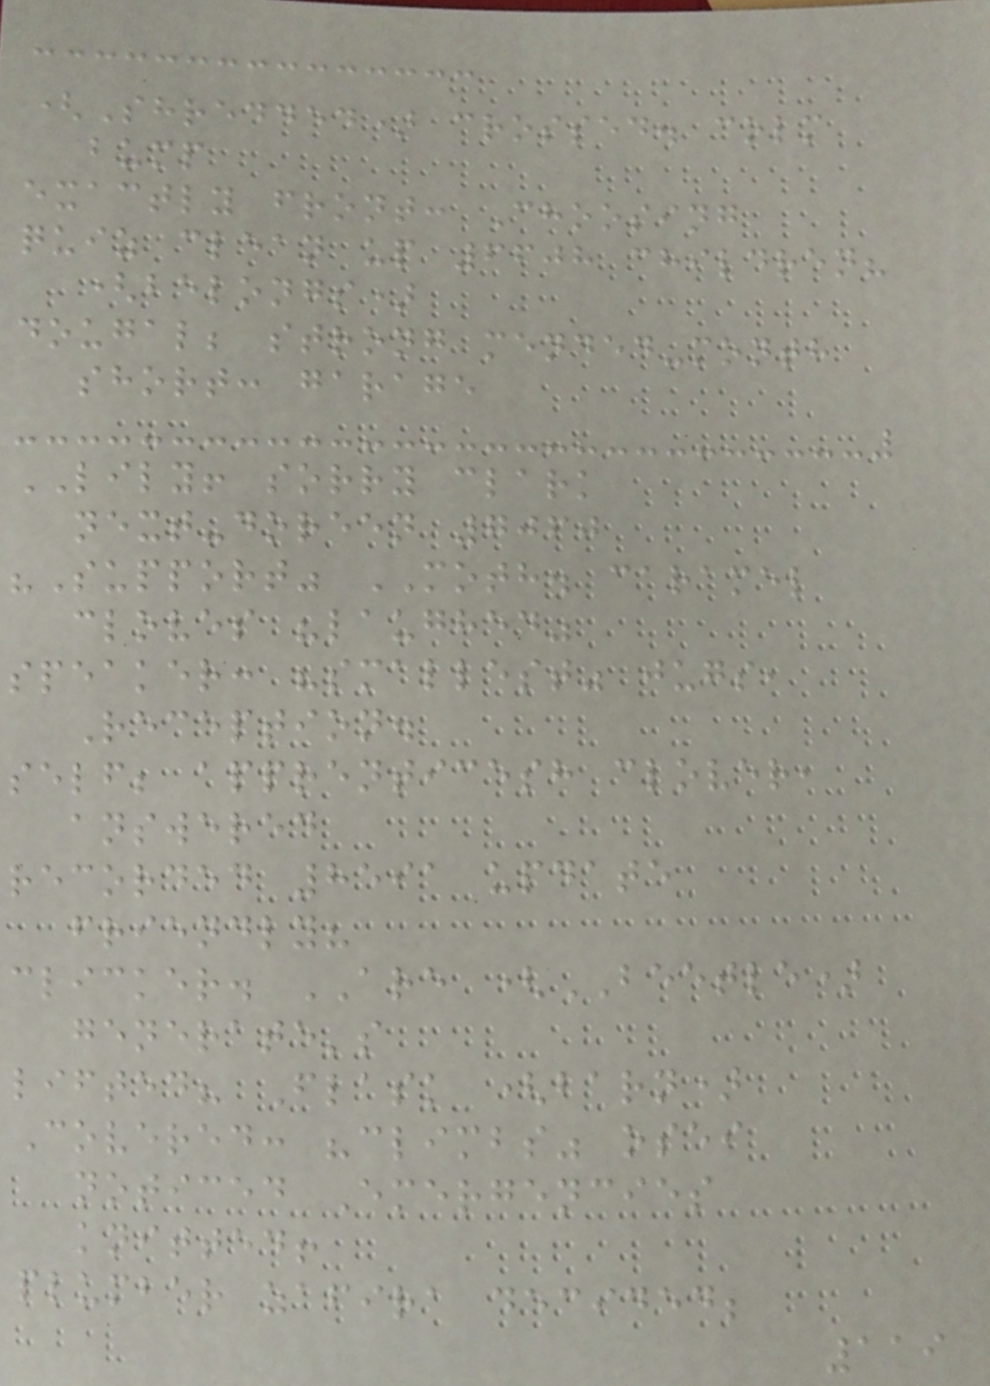(Shredded) crossed. colm
bump
exactly front: Choosing
quiz clean up 6608 children?
(belongs)
dougal; strong mended-month
short: garage
LILY! sorry clark
next-doreen 7060
"Support" MOTH. caramel
cloves "laughed"
speaker: "smallest" jugs,
Reception.
self; apprenticesh clover,
answered
recorded 8591 update
friendly?
clicker. ARE (BEETLE)
generate's
lifted? Flask (barn)
Covered: "climbs" osei
noticed Emergencies
knitted!
plumber zafira decided;
119
